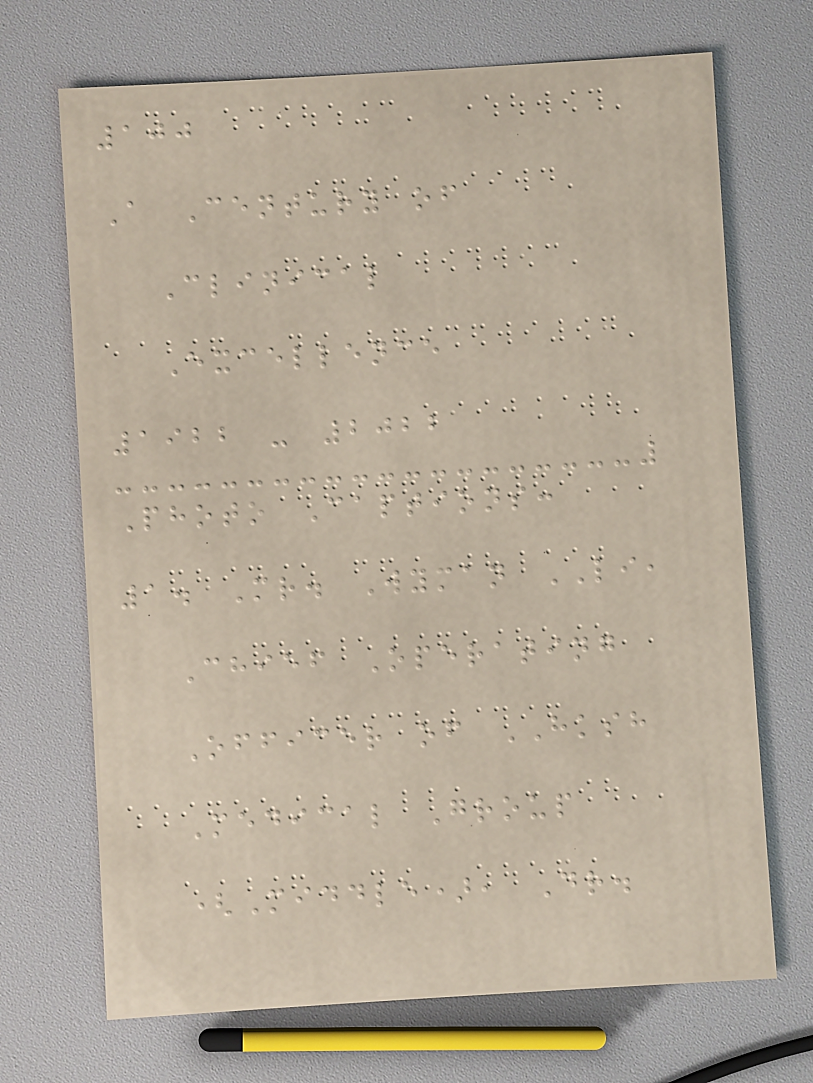100
A Century of
Clinical
Excellence
1922 - 2022
Photo Captions:
1. Mr. Wyman LI,
Chief Operating
Officer of HKSH
Medical Group
(Middle), Dr.
